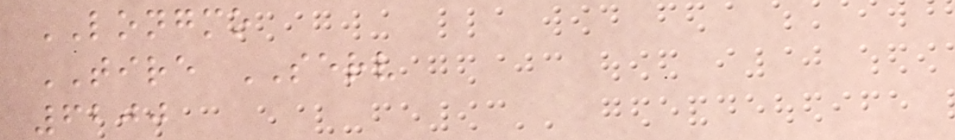LONGMO
TIRE SERV
6200
